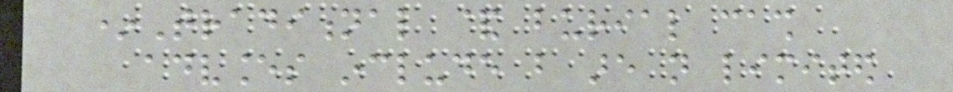*Traditional & burial cash
advances include but are not limited
